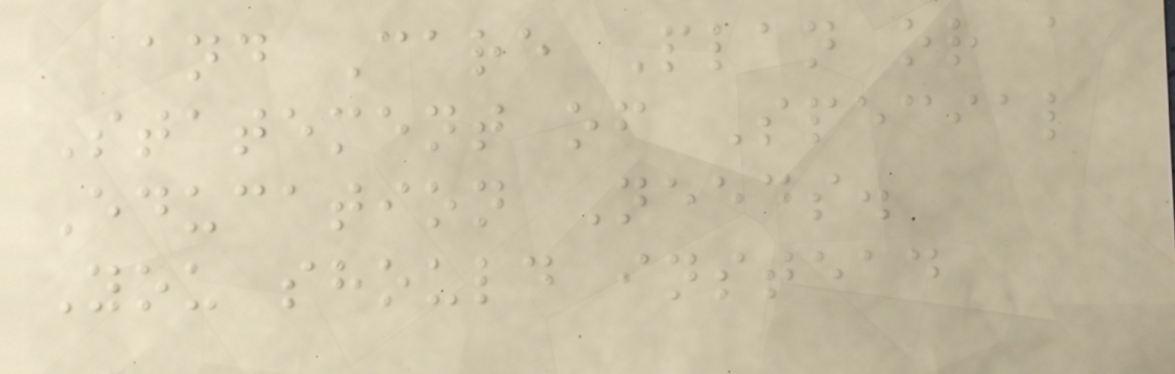and Care Plan or a
Statement of Special
Education Needs.
You should instead
